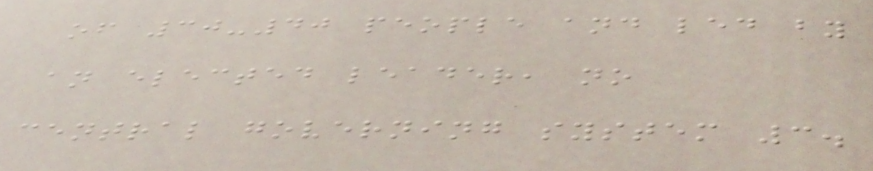of 30-40 people and led by
an elected leader, no
central governing system 3.
